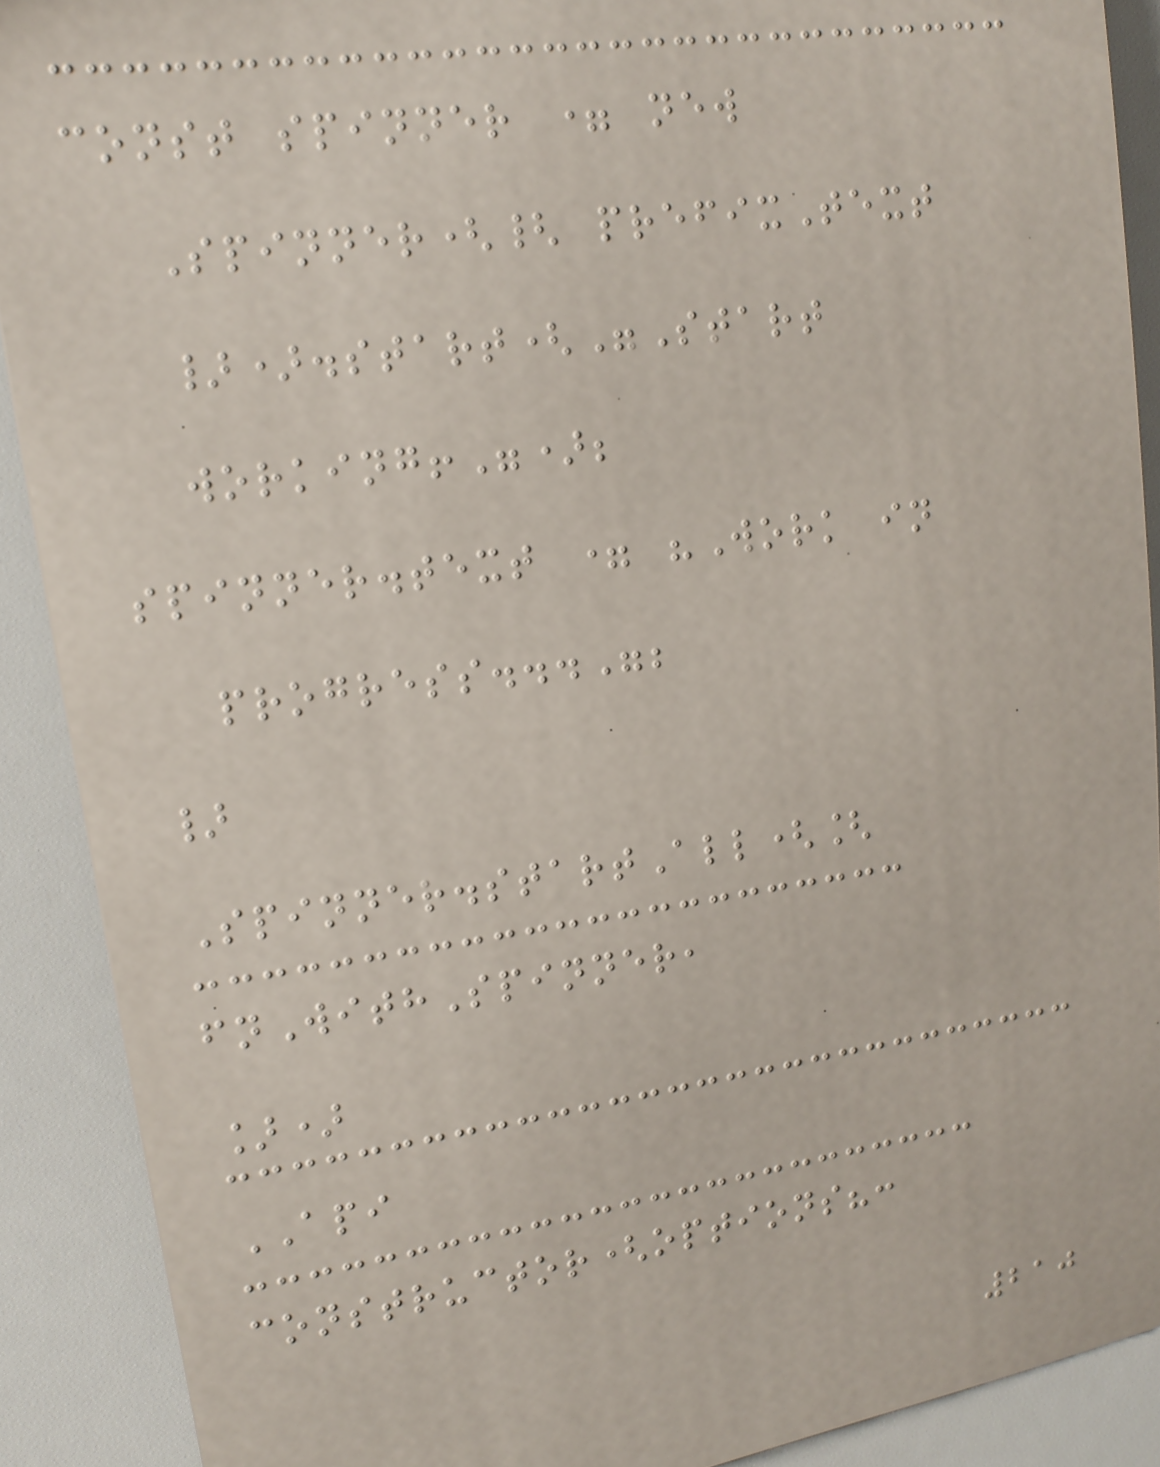const spinner = new
Spinner({ prefixText
}).start("Start
working!");
spinner.text = "Work in
progress...";
}
Spinner.startAll([
fnWithSpinner,
])
API
constructor(options?:
210
